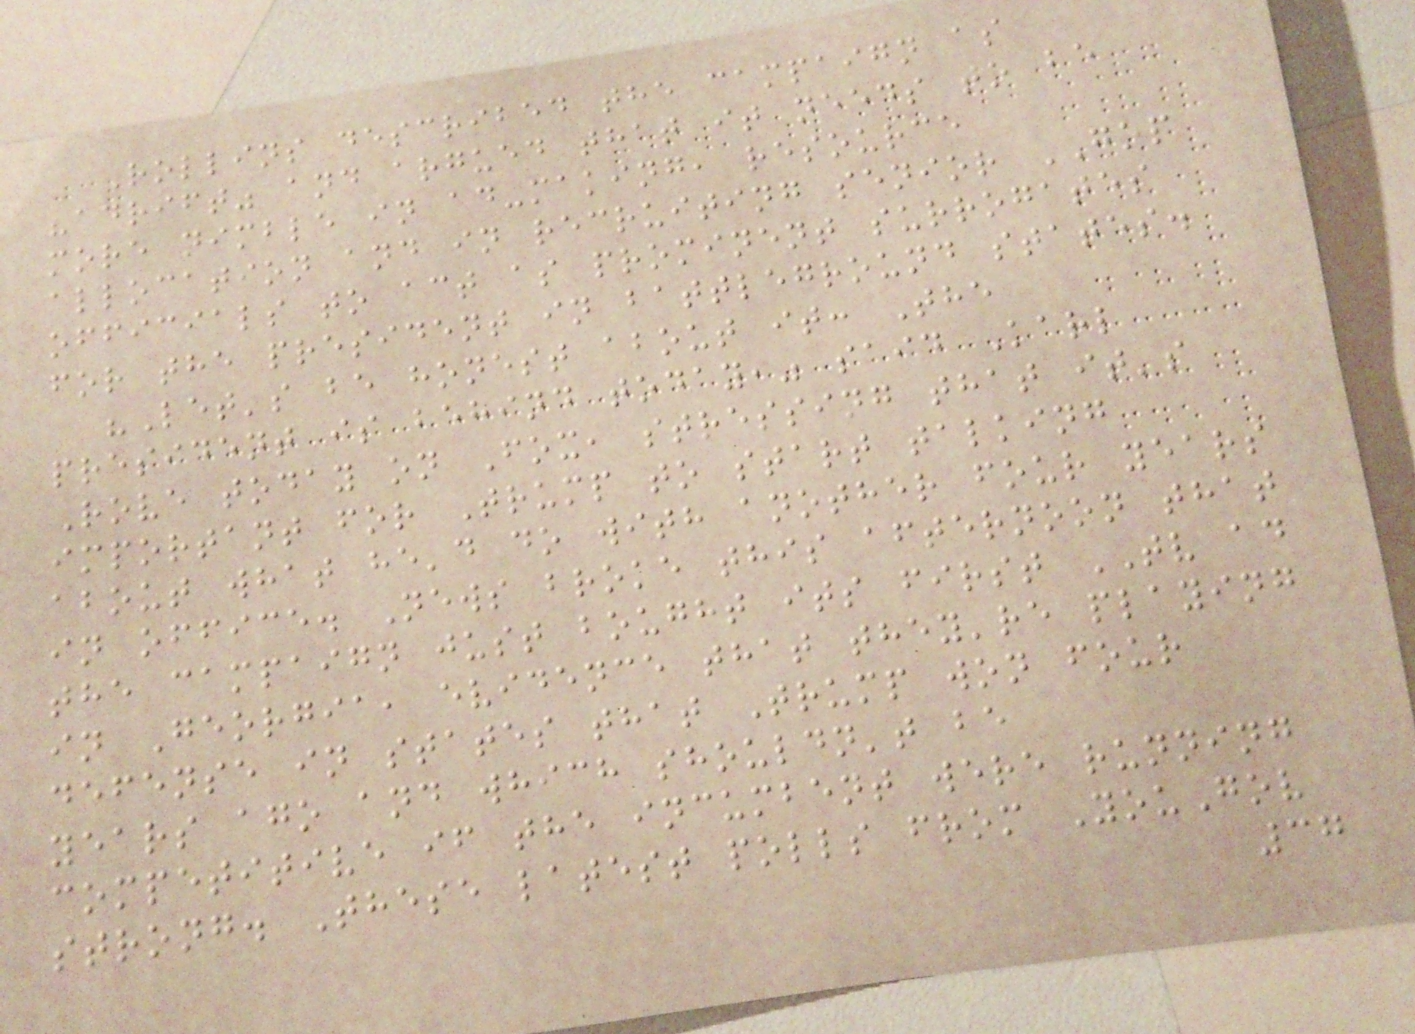Rollins described the campaign as
"adrift" and argued that it needs to be
more nimble in ad-making, resource
allocation and in recruiting senior GOP
officials to act as prominent surrogates
for the president in battleground states.
"Let's be honest about it: The
president is behind today," said Karl
Rove today on Fox, stressing that it's
important for Trump to start talking
about what he'd do with another four years
in office. News broke this afternoon that
the campaign just bought its first TV ad
in Georgia, evidence that they're playing
defense in states that Trump won four
years ago and which shouldn't be
competitive if the incumbent were running
strong. These latest polls from YouGov
37
